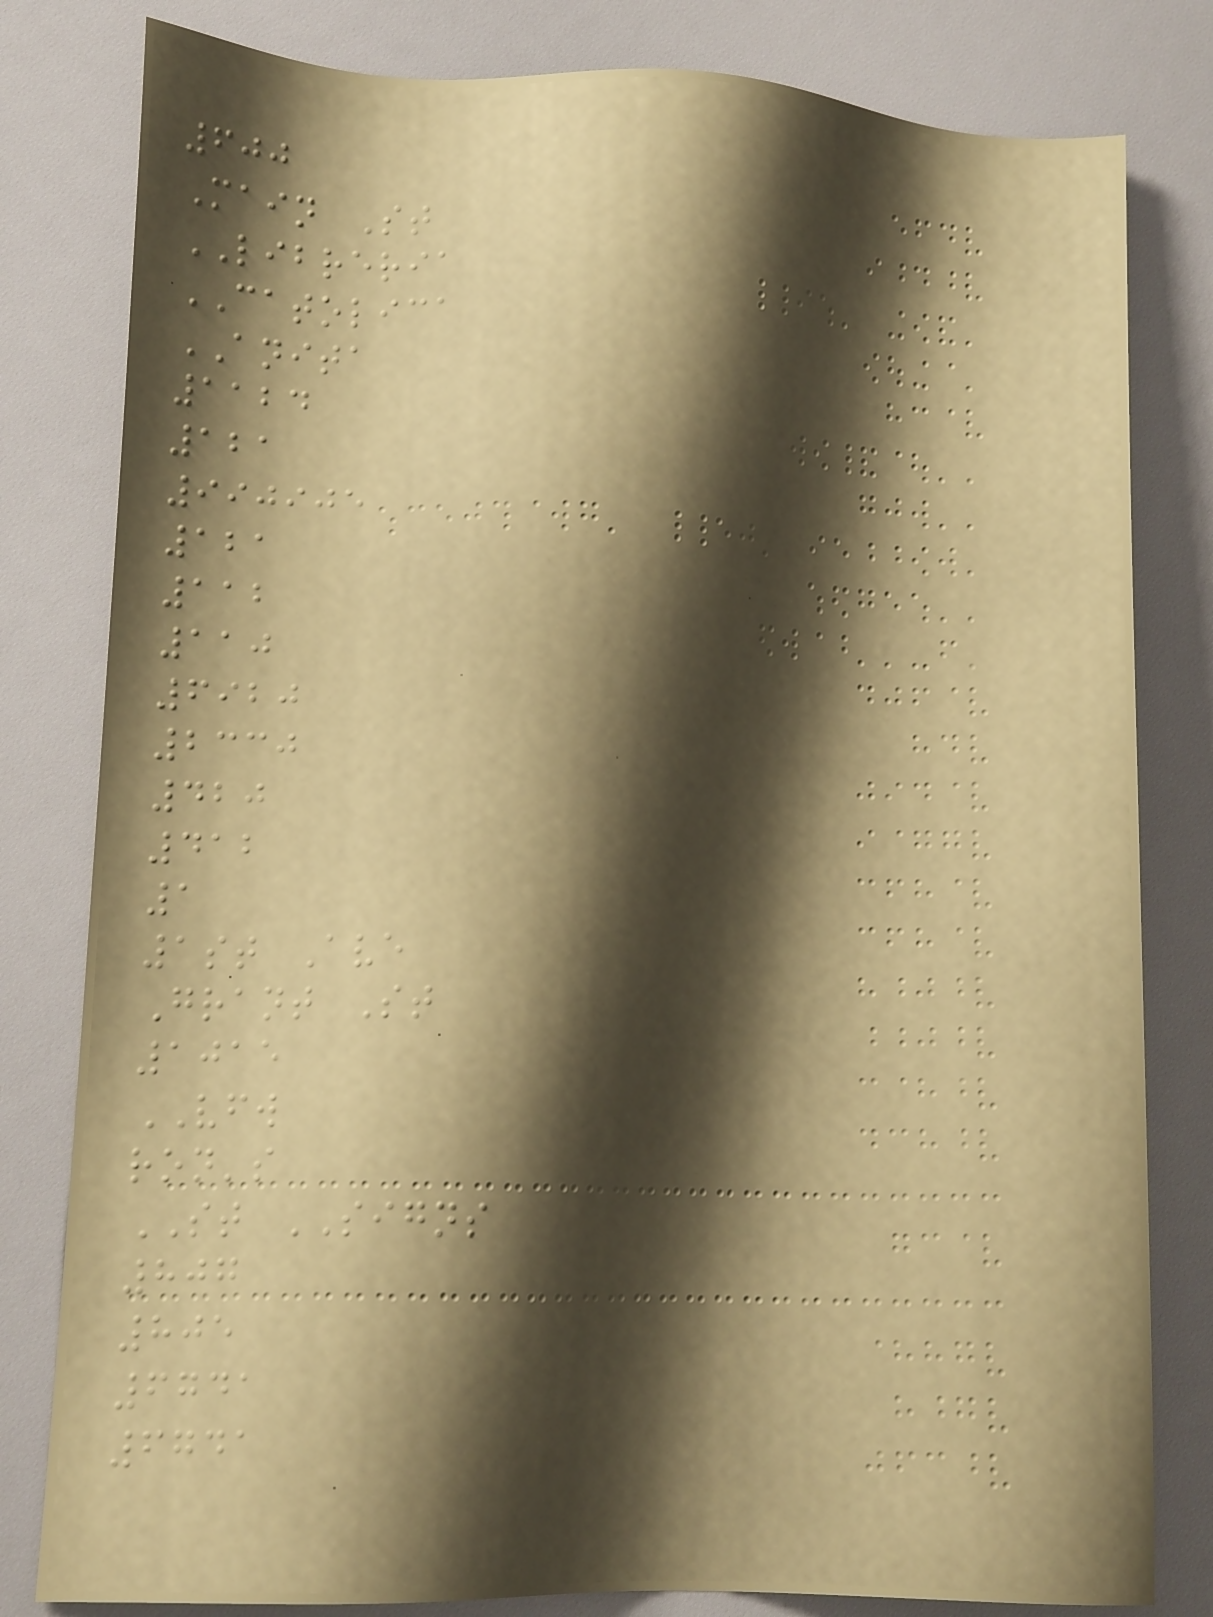600
Main St
LIBRERIA
CATOLICA
ANITA
1124
121
990905
121
112
110
6920
2330
420
412
1
1st Ave
Grant St
1015
VFW
ron's
ST SIGNS
807
805
6741
6741
